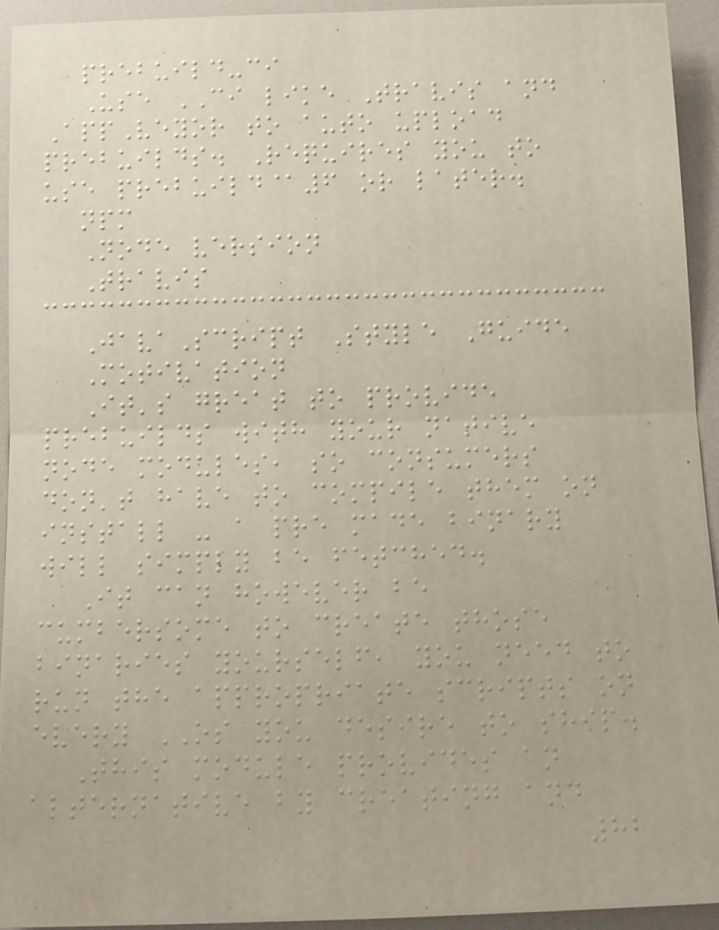prebuild-ci
Use CI like Travis and
AppVeyor to auto upload
prebuilds. Requires you to
use prebuild@6 or later.
npm
Node version
Travis
JavaScript Style Guide
Motivation
It's great to provide
prebuilds with your native
node modules, so consumers
don't have to compile them on
install - a pre made binary
will simply be fetched.
It can however be
cumbersome to create those
binaries yourself, you need to
run the appropriate scripts on
every OS you desire to ship.
This module provides an
alternative by creating and
82
